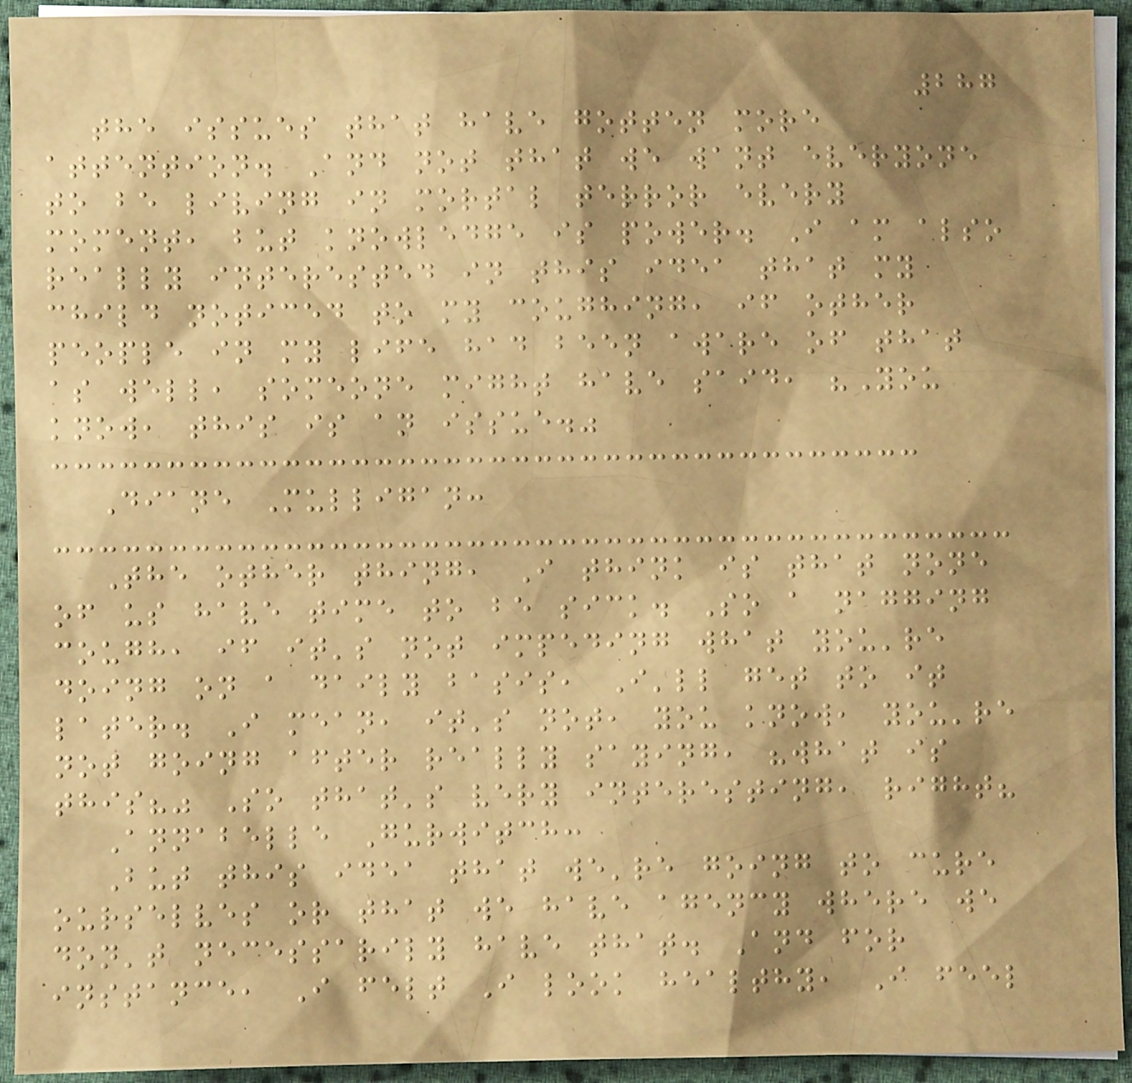287
the issues that have gotten more
attention. And not that we want everyone
to be living in mortal terror every
moment, but knowledge is power. I am also
really interested in this idea that my
child noticed to my coughing, if other
people in my life had been aware of that
as well, someone might have said, "You
know, this is an issue."
Diane Mulligan:
The other thing, I think is that none
of us have time to be sick. So a nagging
cough, if it's not impeding what you're
doing on a daily basis, I'll get to it
later. I mean, it's not, you know, you're
not going after really saying, "what is
this?" So that's very interesting, right?
Annabelle Gurwitch:
But this idea that we're going to cure
ourselves or that we have agency where we
don't necessarily have that. And for
instance, I felt I look healthy, I feel
